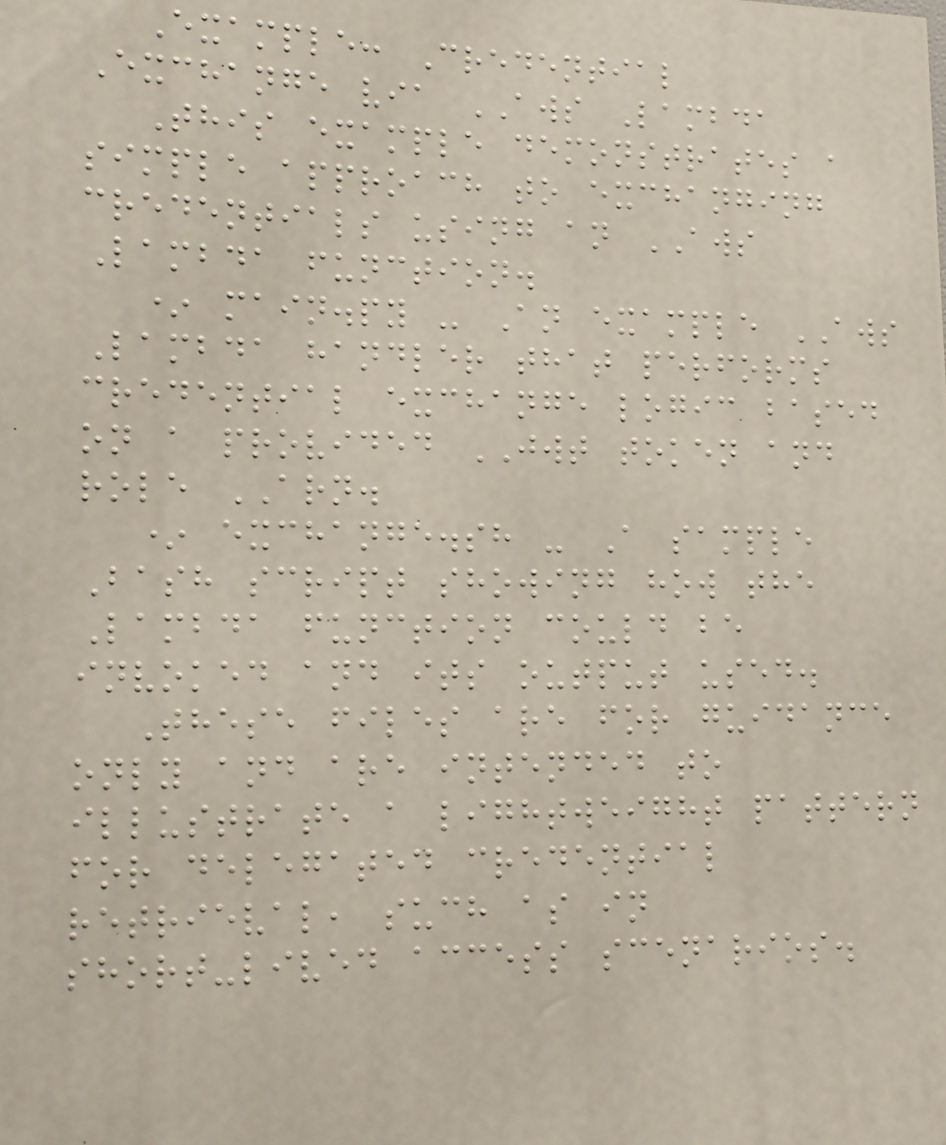Example: Credential
Exchange via AWS Lambda
This example demonstrates a
simple approach to exchanging
credentials using an AWS
Lambda function.
* main.py - An example AWS
Lambda handler that performs
credential exchange logic based
on a provided JWT token and
role ARN.
* exchange.sh - A sample
Bash script showing how the
Lambda function could be
invoked and its output used.
These files are for guidance
only and are intended to
illustrate a lightweight pattern
for delegated credential
retrieval, such as in
short-lived access scenarios.
